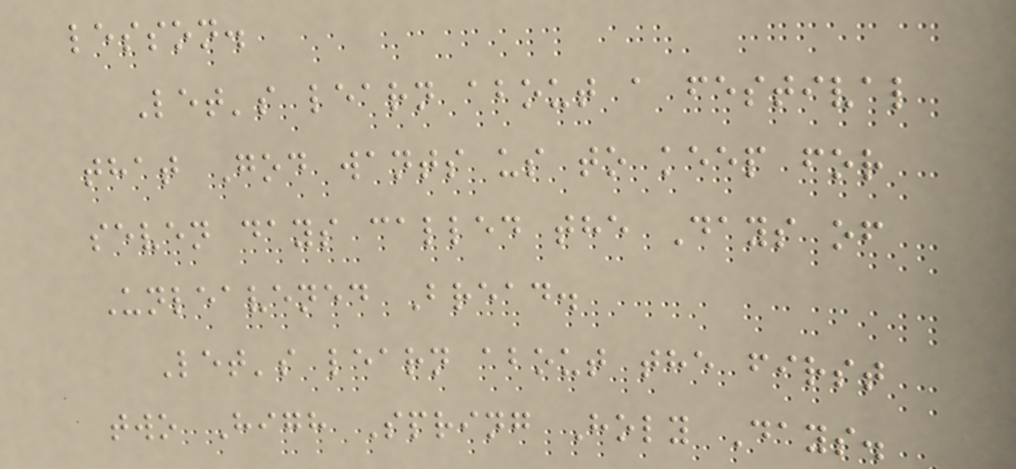lesson.
Let's learn about a festival
that God wants us to keep for
seven days called the Days of
Unleavened Bread.
Let's learn about the first
two High Spring Holy Days.
